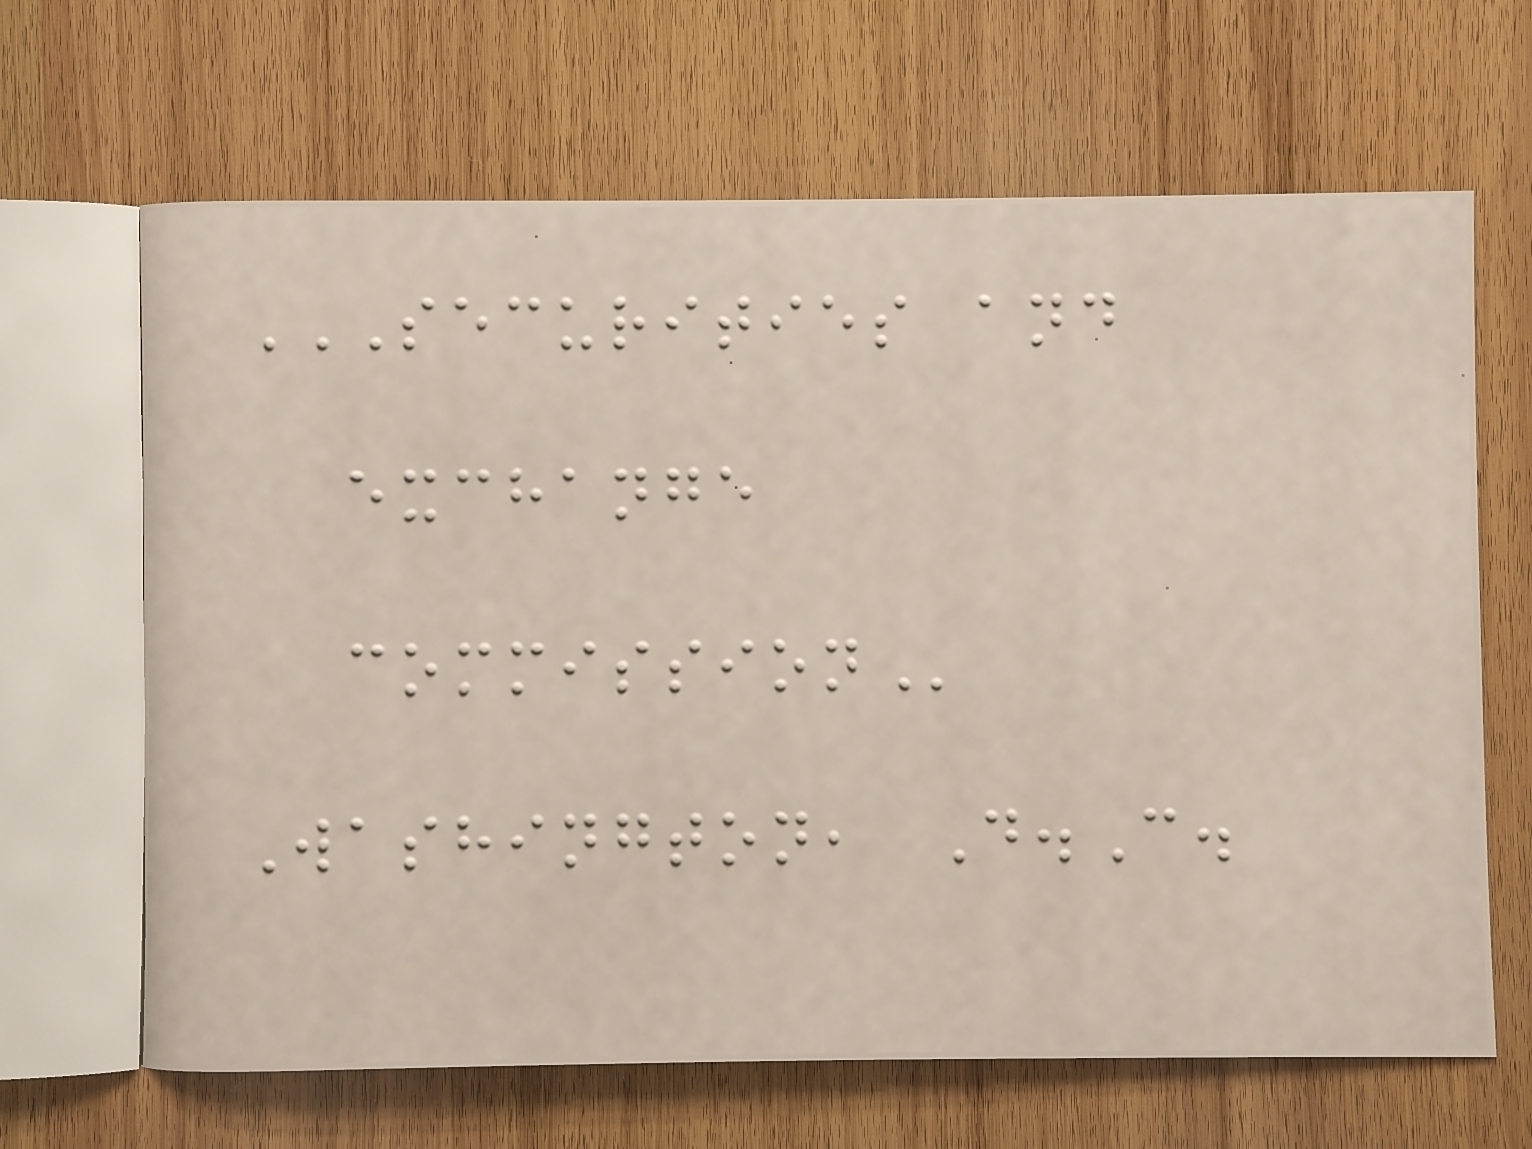SECURITIES AND
EXCHANGE
COMMISSION
Washington, D.C.
